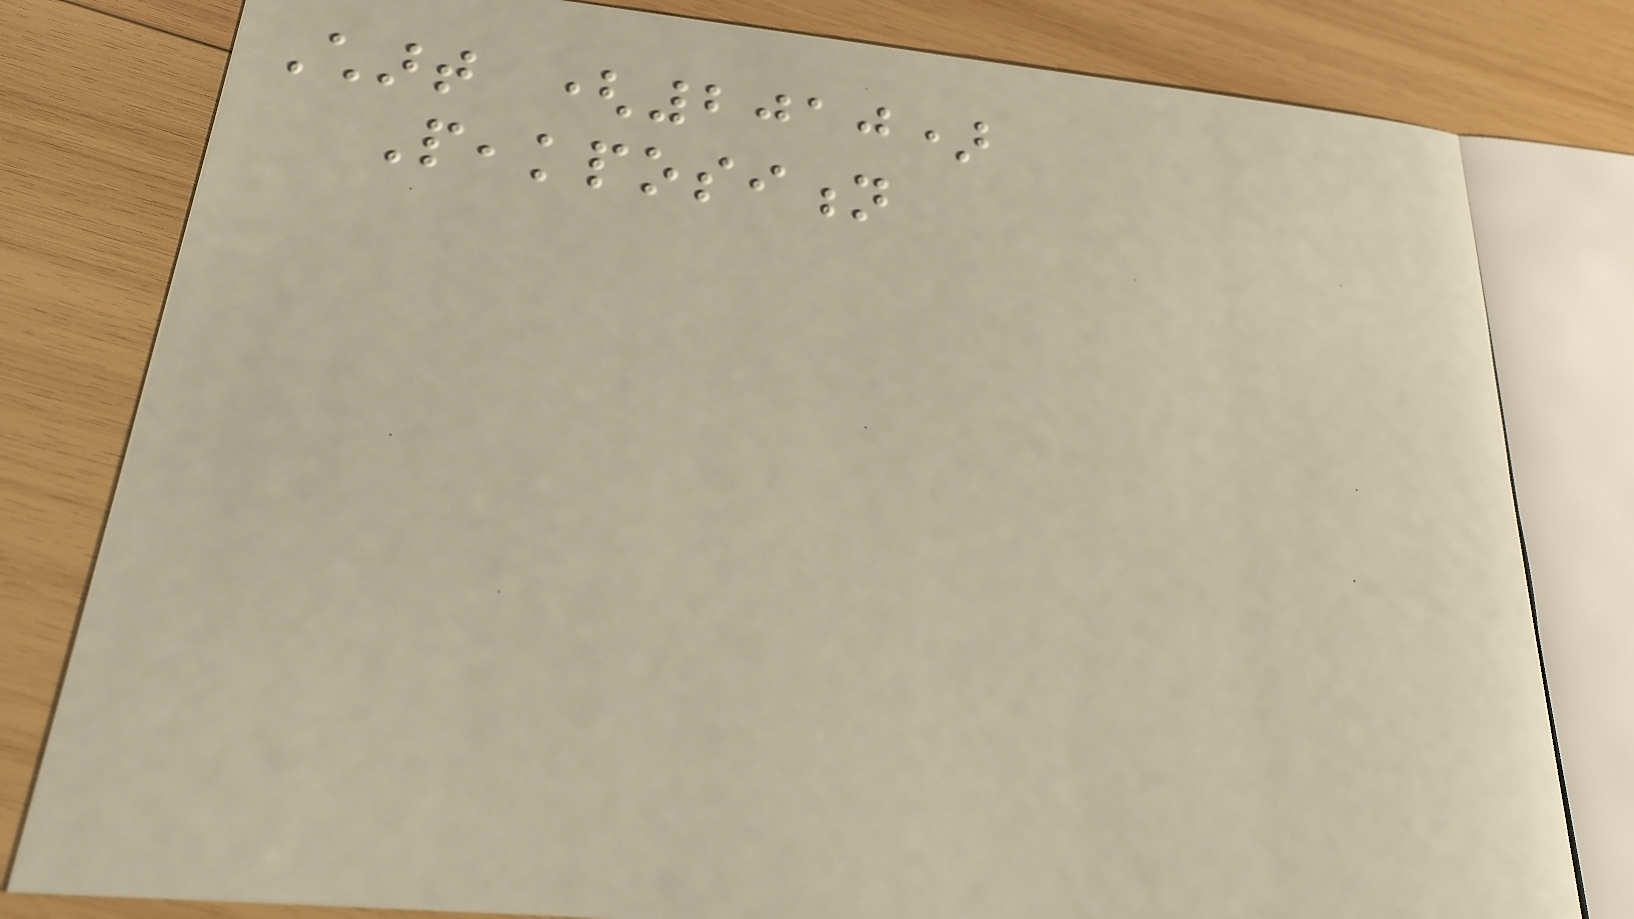Chart (2010)
Peakposition
